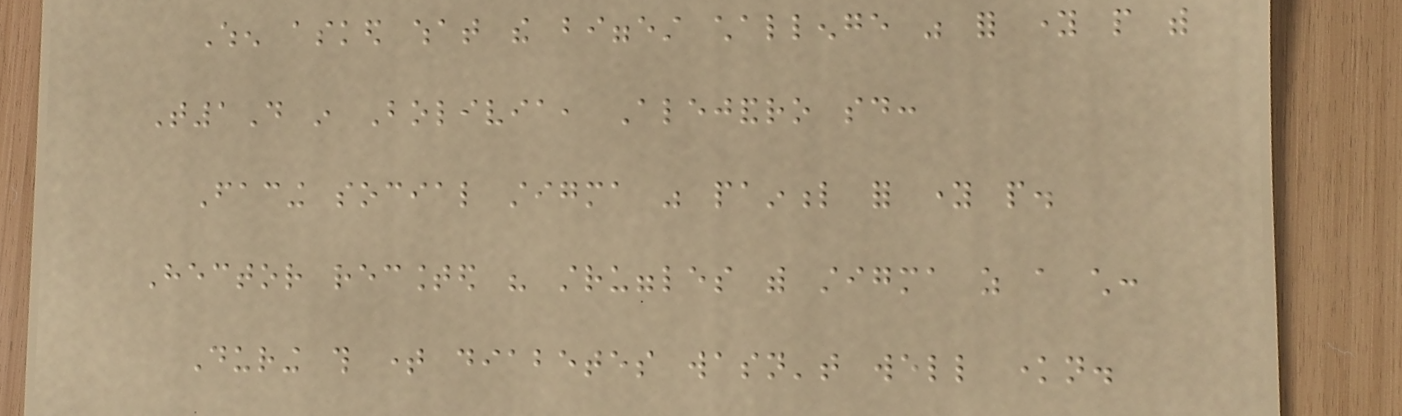When asked what the biggest challenge was for young people with
T1D in Bolivia, Alejandro said:
Facing social stigma was painful for young people.
Hector recounted his struggles with stigma as a child:
During this time diabetes wasn't well known.
